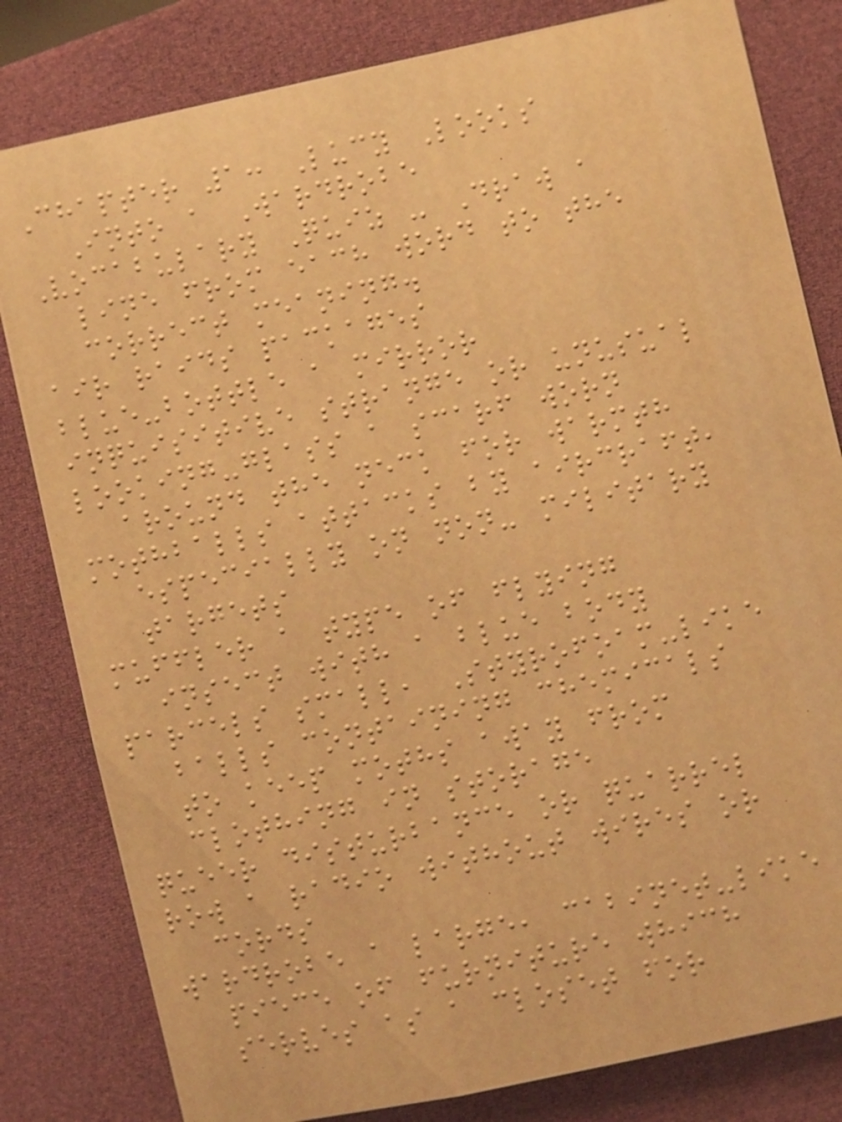Chapter 1: Lucy Looks
Into a Wardrobe
Vocabulary Quiz - Draw a
line from each word to the
correct meaning.
air raids packages
blue-bottle a mirror
inquisitive strange or unusual
looking-glass a scarf worn
around the neck for warmth
mothballs attacks by aircraft,
especially on non- military
targets
muffler a type of flying
insect with a blue body
parcels small, Styrofoam-like
balls containing chemicals
to keep moths away from
clothing in storage
queer disturbance or quarrel
row a radio without wires or
cords
wardrobe a large, cabinet-like
piece of furniture which
serves as a closet for
